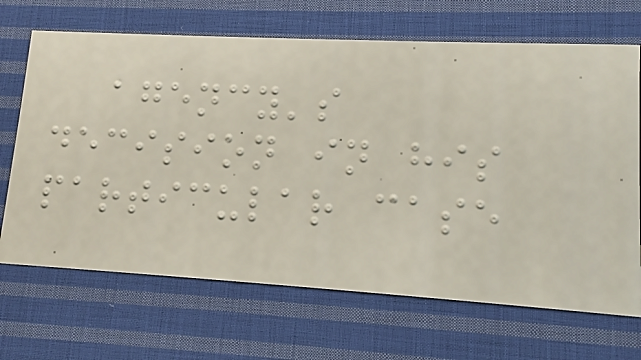agency's
decision in his
particular case
